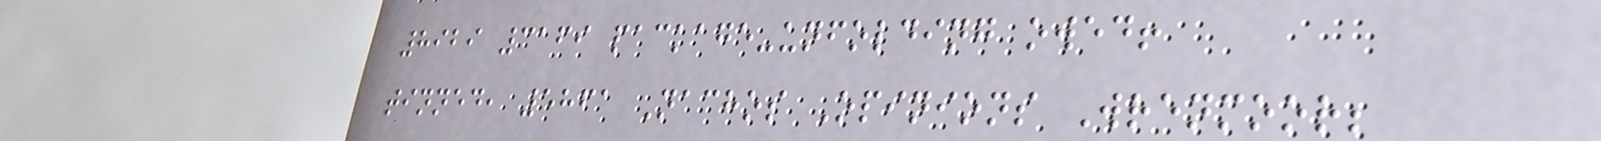8929 3169 package-unfolding owed!
tinned, 5861 Nachos Opinions Wrenmoor;
